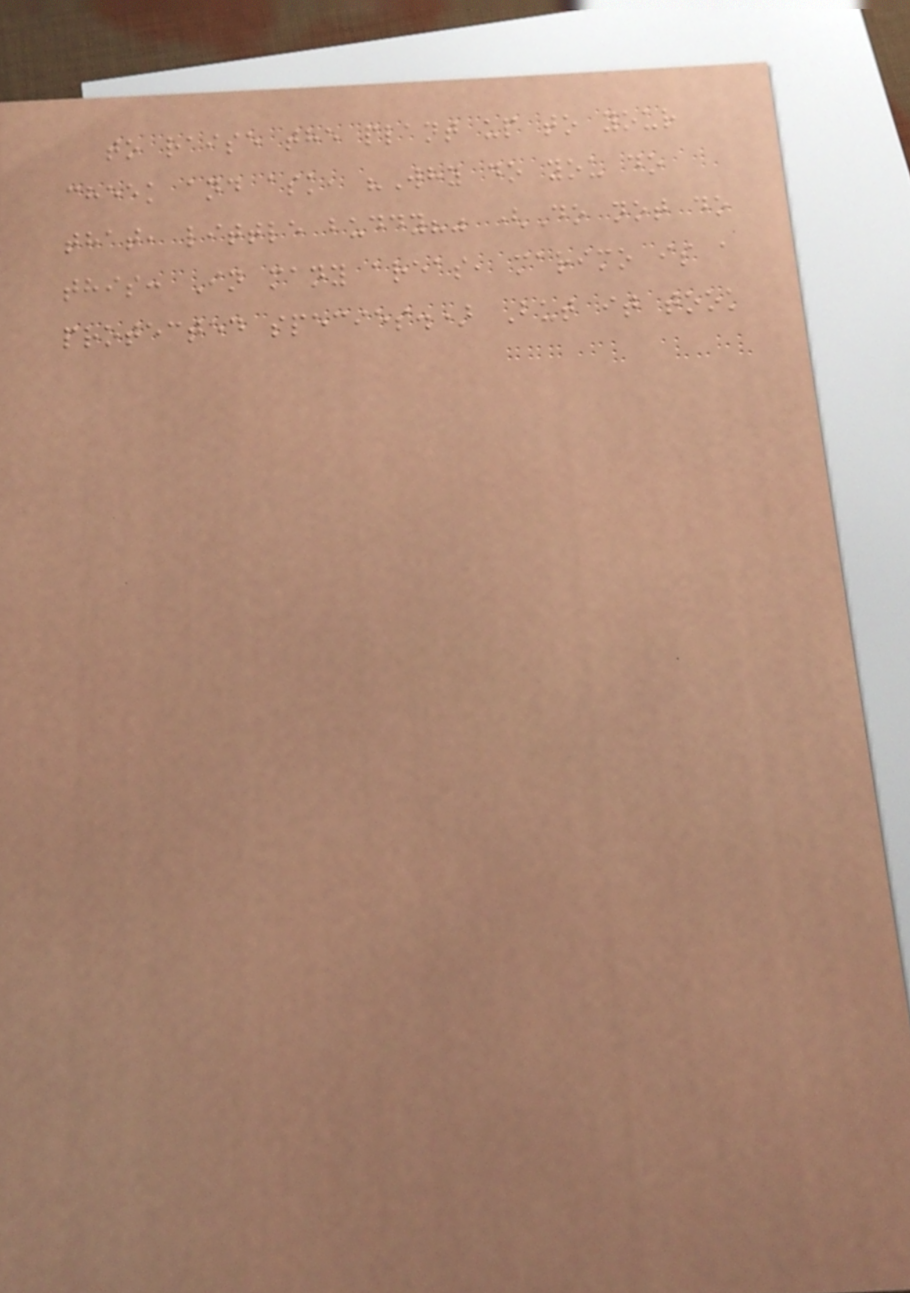to raise the plant up to your
cheek and ask, "Why do you do
that, little buddy?" (Do not do
this: In many areas, marimo is a
protected species.) But it took
